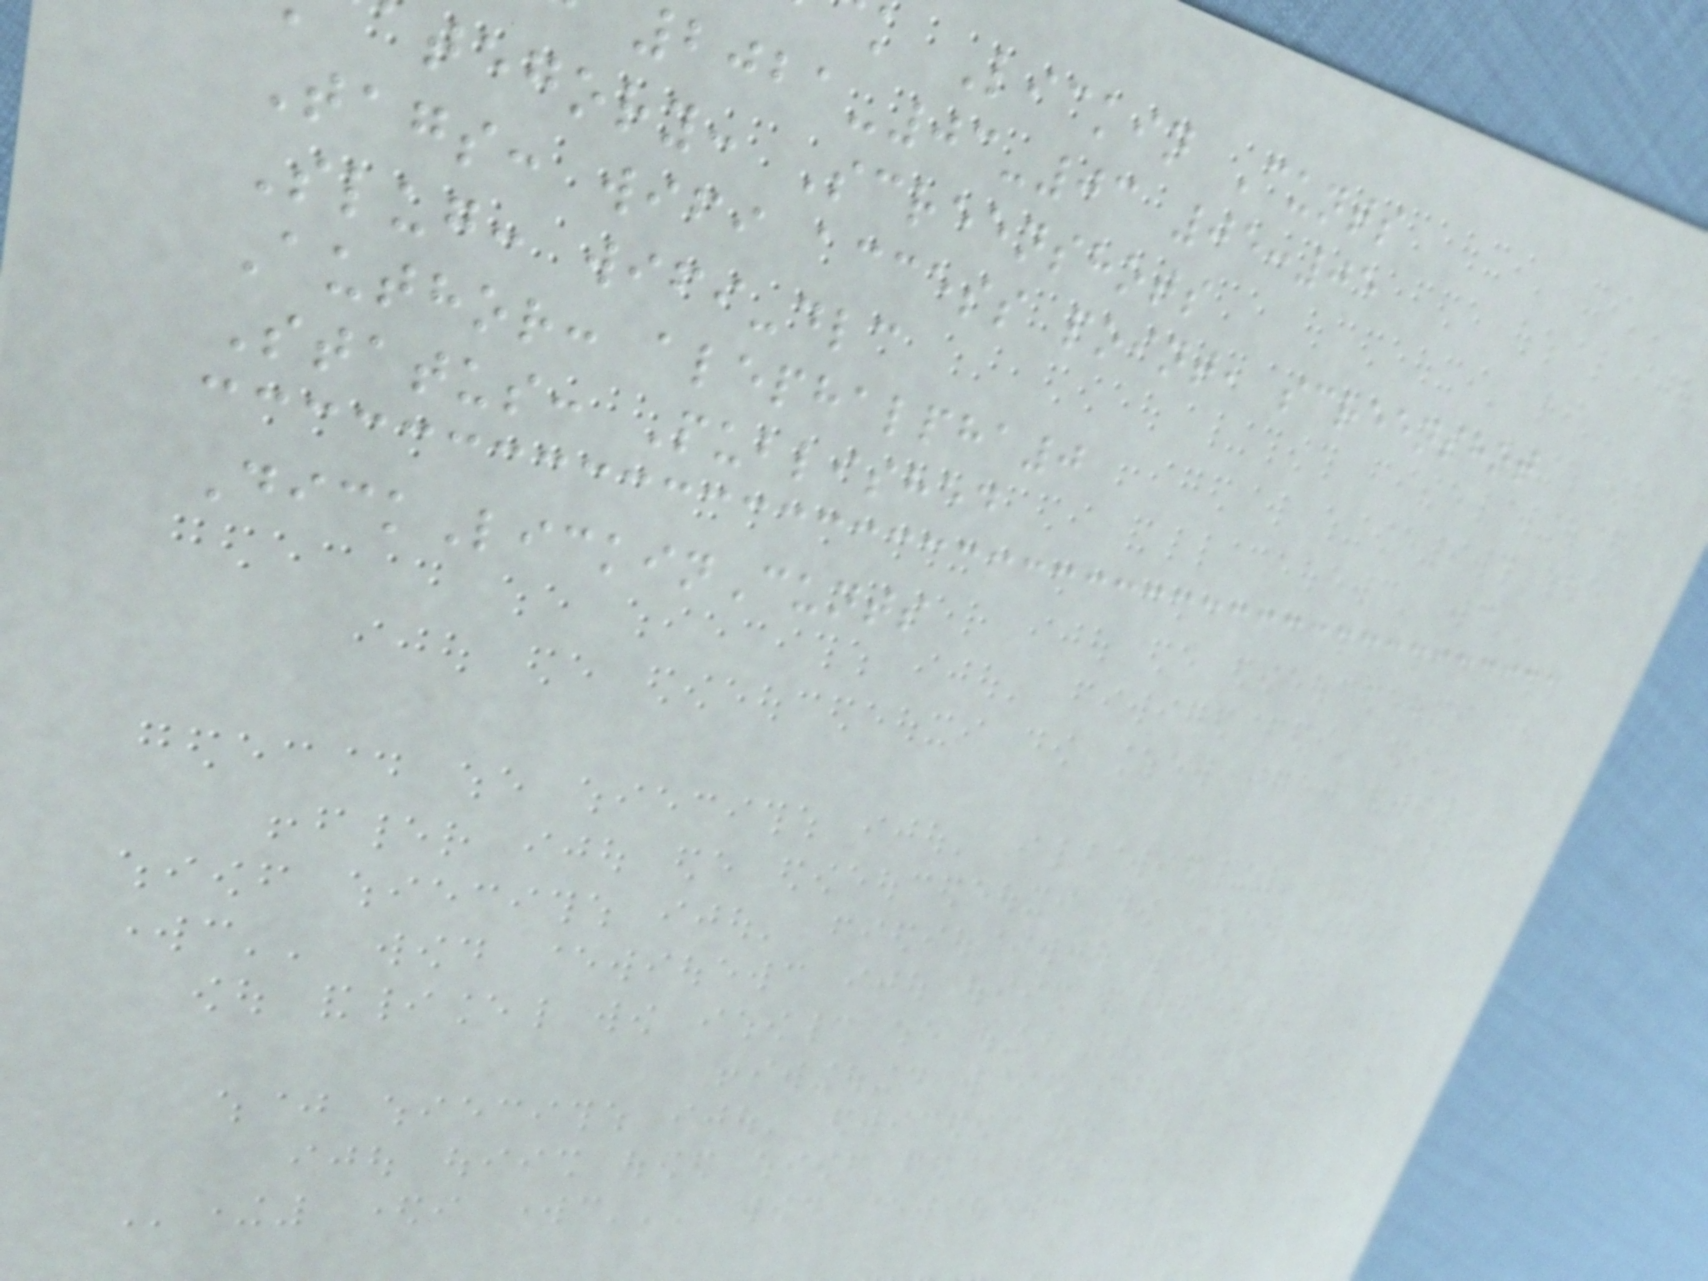k Lickin Cunts
2021-03-03 05:05
tegory: Screenshots
Tags: wifi access point, screenshot
Slug: wifi-dlc
Author: alephalpha0
Status: Published
DickLickinCunts
